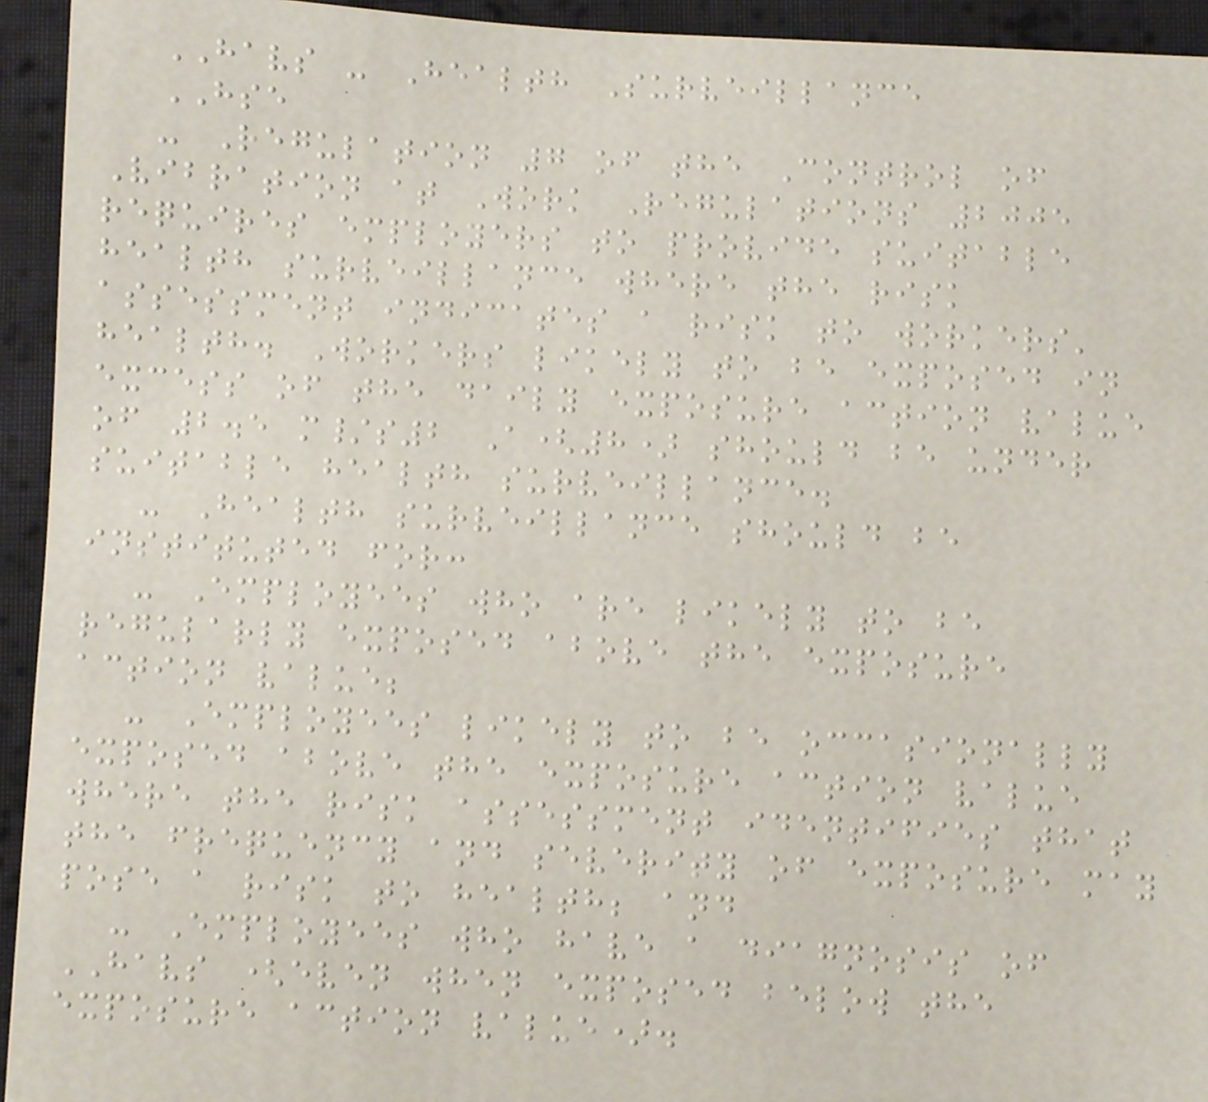HAVS - Health Surveillance
HSE
- Regulation 7 of the Control of
Vibration at Work Regulations 2005
requires employers to provide suitable
health surveillance where the risk
assessment indicates a risk to workers'
health. Workers likely to be exposed in
excess of the daily exposure action value
of 2.5 m/s2 A(8) should be under
suitable health surveillance.
- Health surveillance should be
instituted for:
- Employees who are likely to be
regularly exposed above the exposure
action value;
- Employees likely to be occasionally
exposed above the exposure action value
where the risk assessment identifies that
the frequency and severity of exposure may
pose a risk to health; and
- Employees who have a diagnosis of
HAVS (even when exposed below the
exposure action value).
